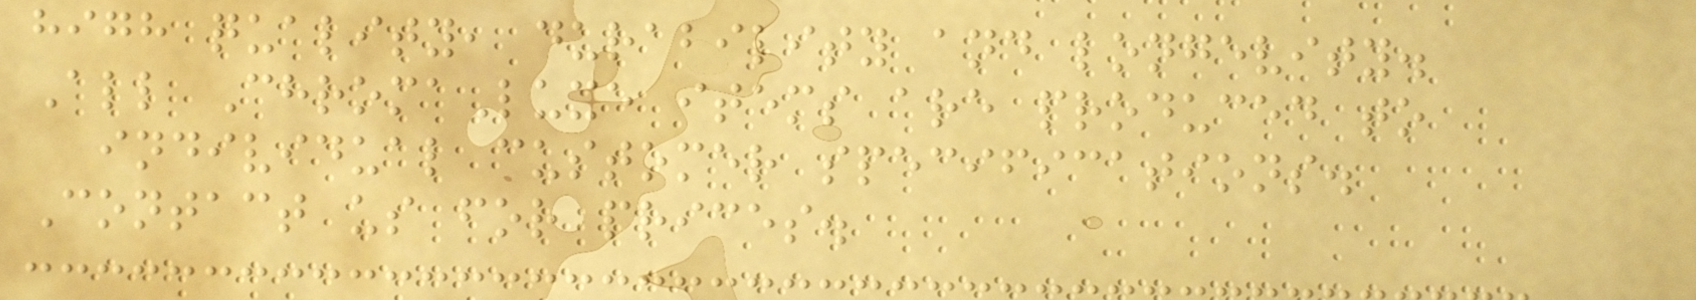high quality, durability and longevity.
All ChromaLuxe items are produced to
individual customer specifications.
Contact us for prices.
